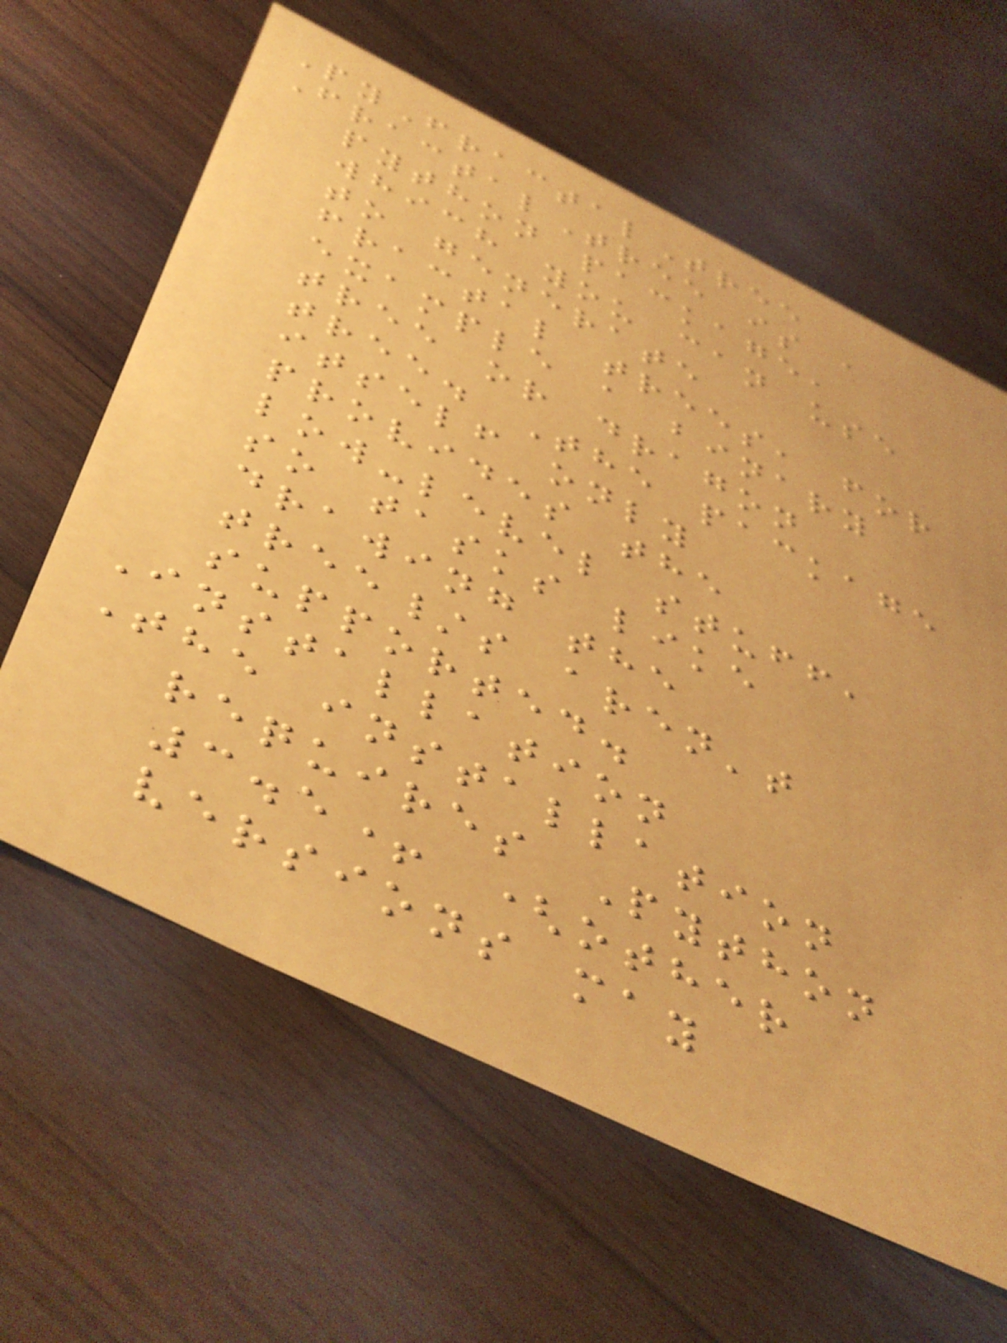PyFractalTree
FractalTree is a
python package,
which you can use
to generate
fractal trees, for
example a binary
tree or dragon
tree. The package
itself only
provides the
low-level stuff,
so tasks like
drawing the
tree/s aren't
supported.
Installation
The installation
requires Python
3.5+ (other
versions may
